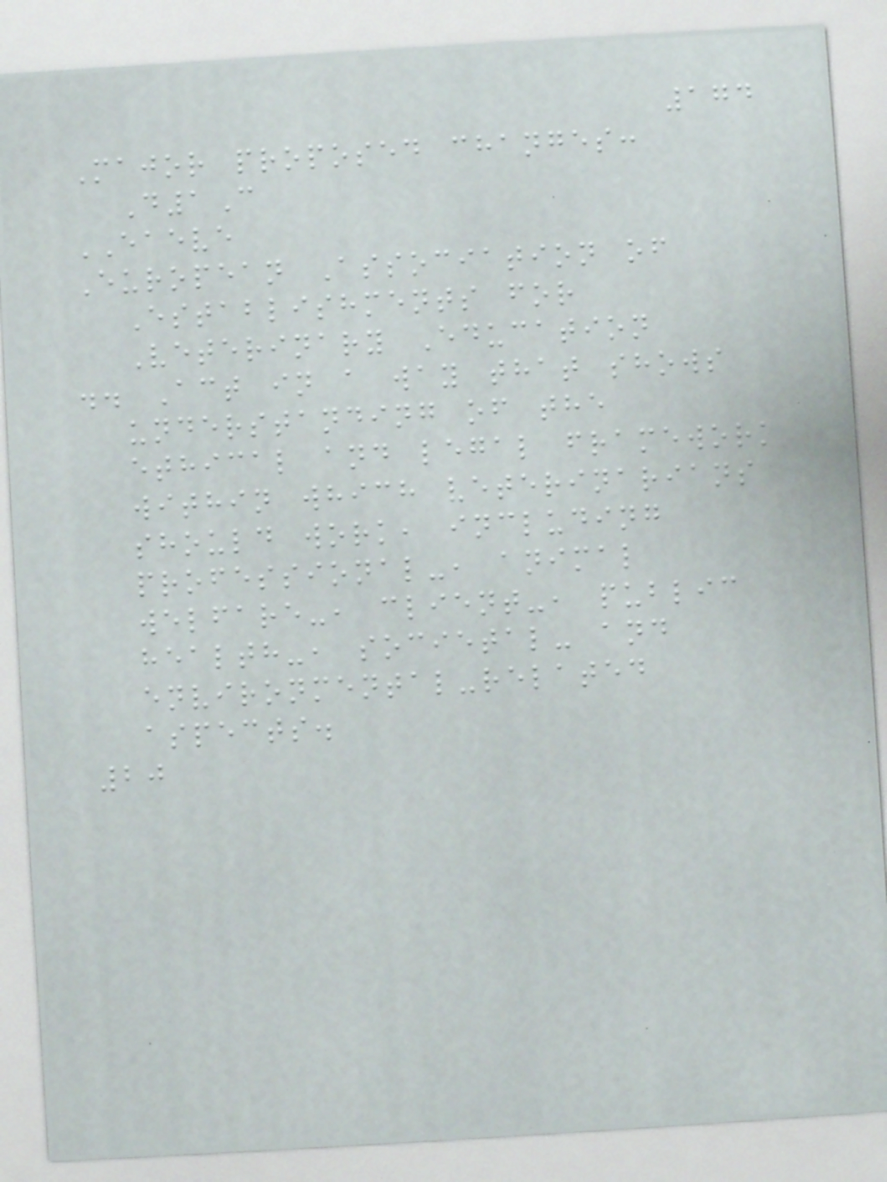174
Major proposed changes:
D1C
EAEVE
European Association of
Establishments for
Veterinary Education
.. Act in a way that shows
understanding of the
ethical and legal framework
within which veterinarians
should work, including
professional-, animal
welfare-, client-, public
health-, societal- and
environmental-related
aspects.
20
